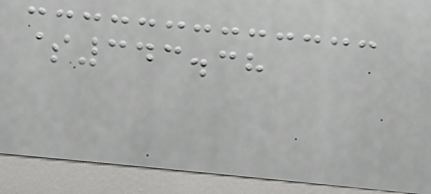$343.38
